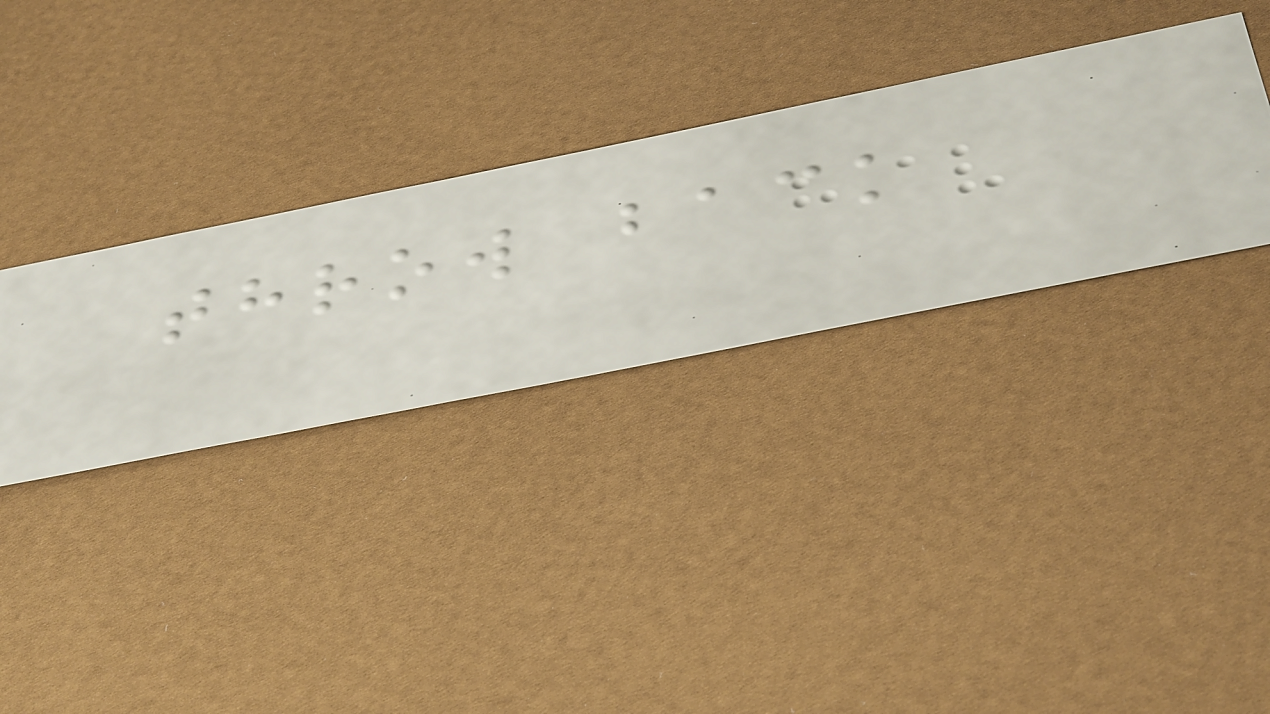throw back
